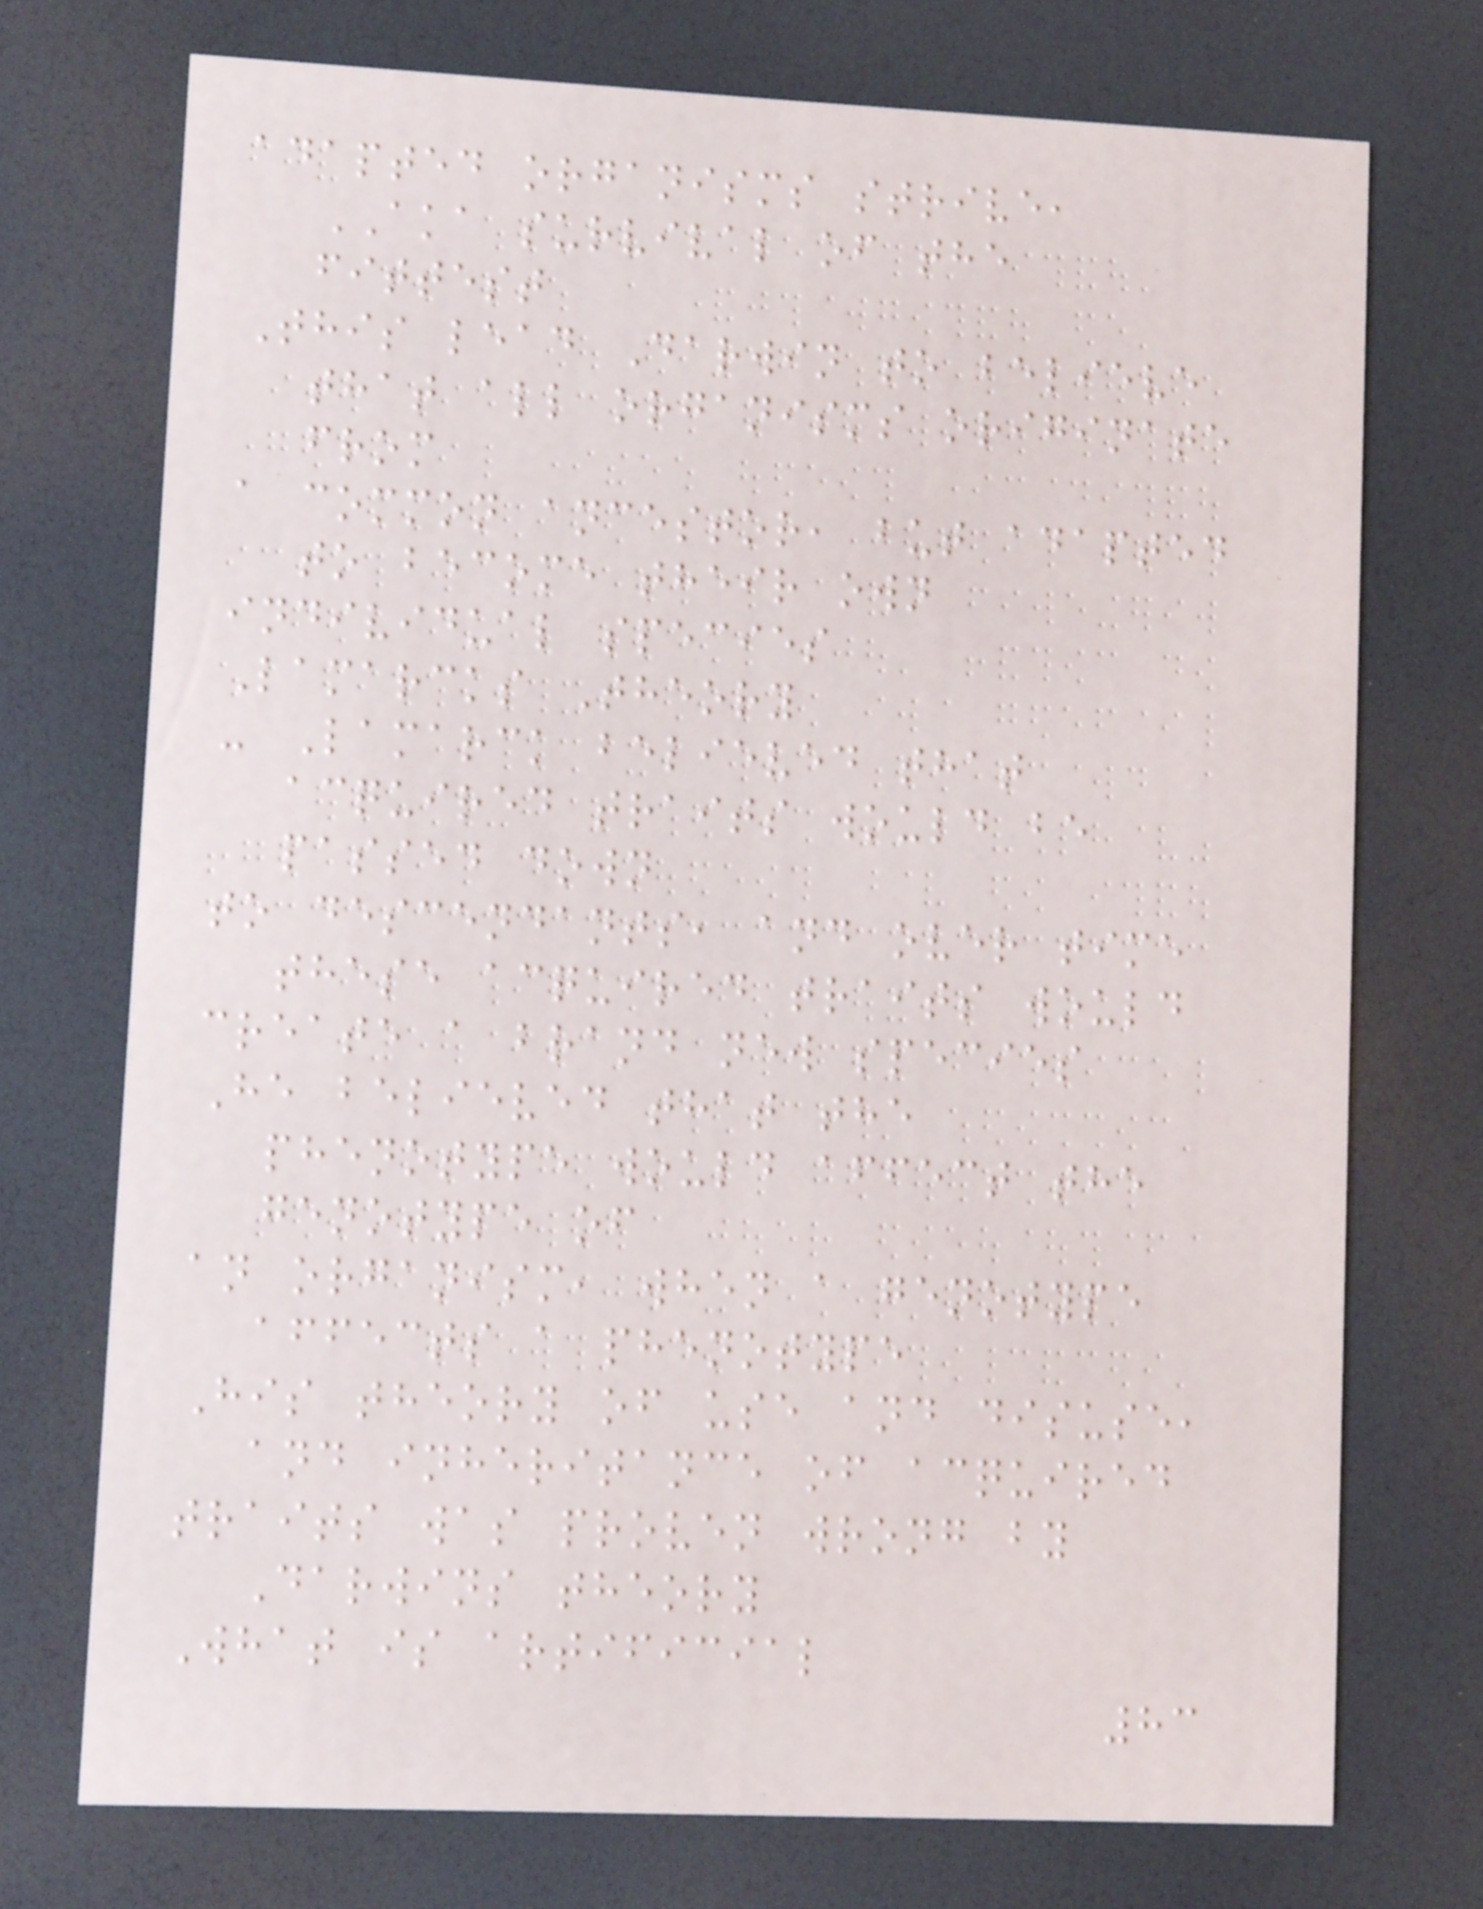adapted organisms strive,
AKA survival of the
fittest
This lead Darwin to believe
that all organisms originate
from
a common ancestor, but adapted
to become their own
individual species
Lamarcks Theory
- Lamarck believed that
acquired traits would be
passed down
to descendants, and over time
these acquired traits would
create a brand new species
He believed that the
phenotype would affect the
genotype of
an organism, when a genotype
affects a phenotype
His theory of use and disuse,
and inheritance of acquired
traits was proven wrong by
Darwins theory
What is artificial
83
